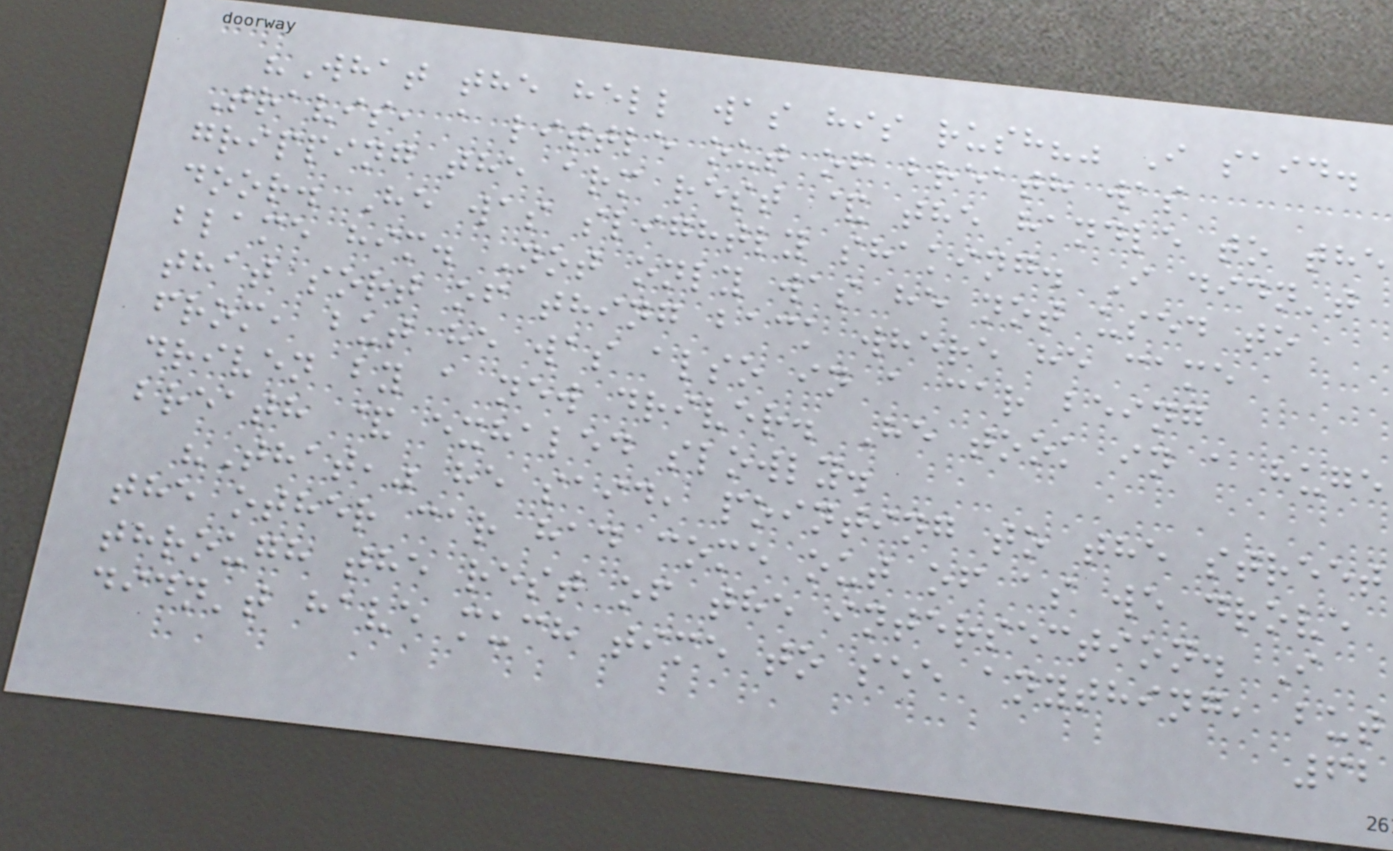"What the hell was his rush?" I said.
Travis, a little out of breath was
gripping the arm rest & the handle to the
door. He was slightly shaking. I didn't
blame him. Not only was he not used to
that sort of thing back where he came
from, but he was also in a car being
driven by a new driver. He took in a huge
breath & exhaled slowly.
"That," he said, pointing to the street
the other car had come out of as we drove
through the rest of the intersection. I
didn't have much time to see anything, but
62
